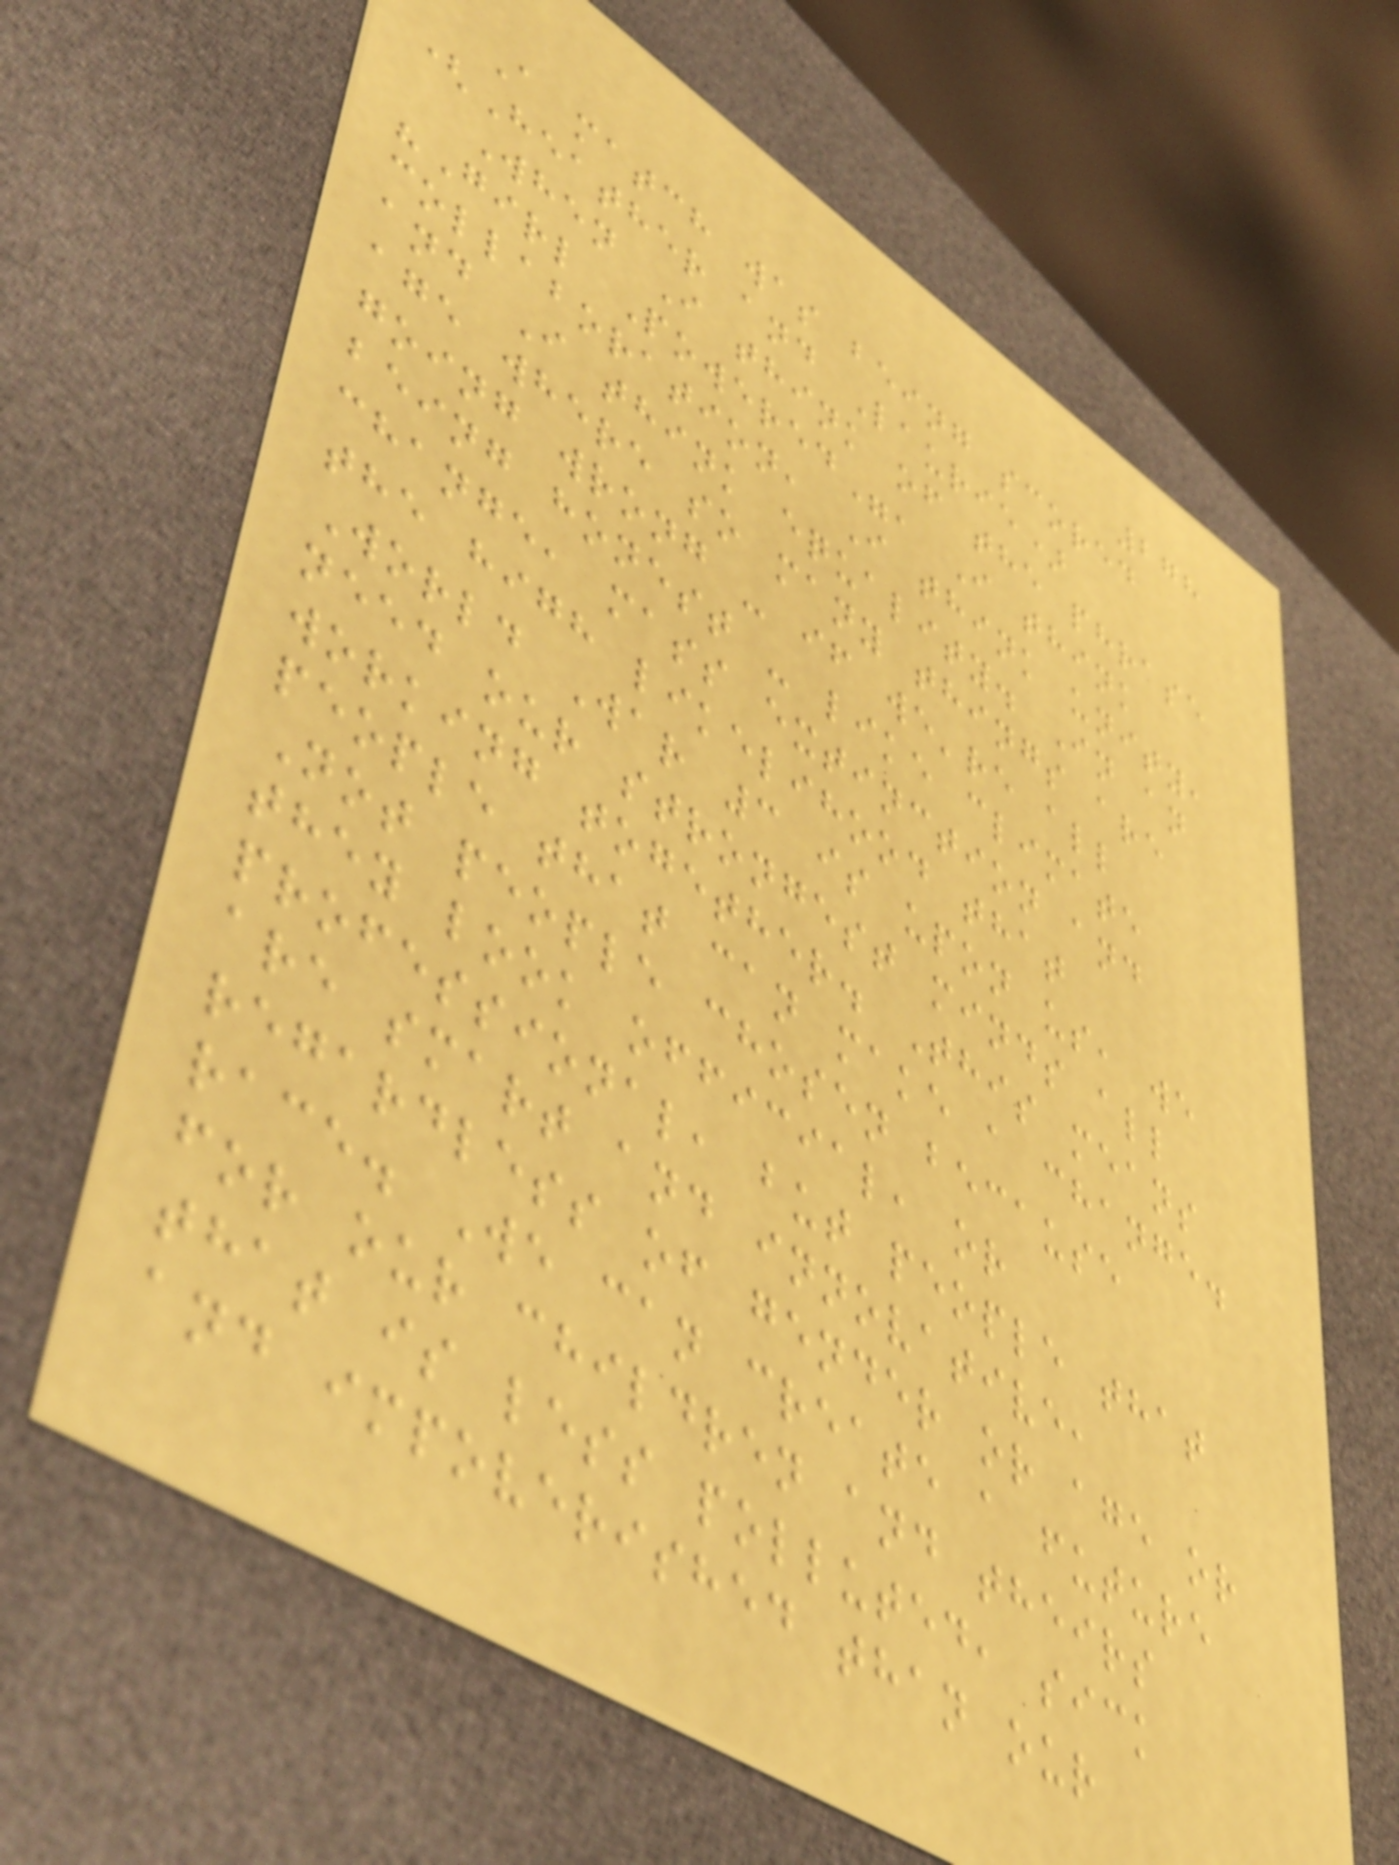278
A match was being scored
(Heather and Laurie)
When I think of the phrase
"Girl Powered", I think
collaboration, I think unity,
and I think equality. In an
age where so many things are
going wrong - if we're all
being honest - like climate
change, mass extinction and
the high likelihood that
World War 3 is upon us, we
need our strongest minds all
working together. This means
people that can make a change.
Not people chosen because
they look official, or
professional, but people that
are smart and innovative,
regardless of gender or age or
race. We can create a future
for our children and theirs
that is less polluted, sick
and impoverished than our
